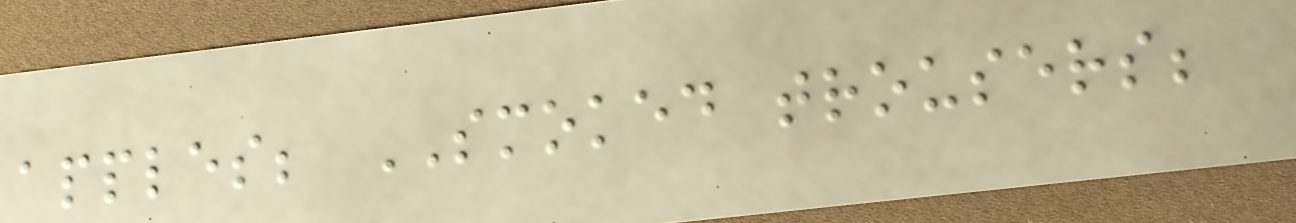apples; SMOKED trousers;
